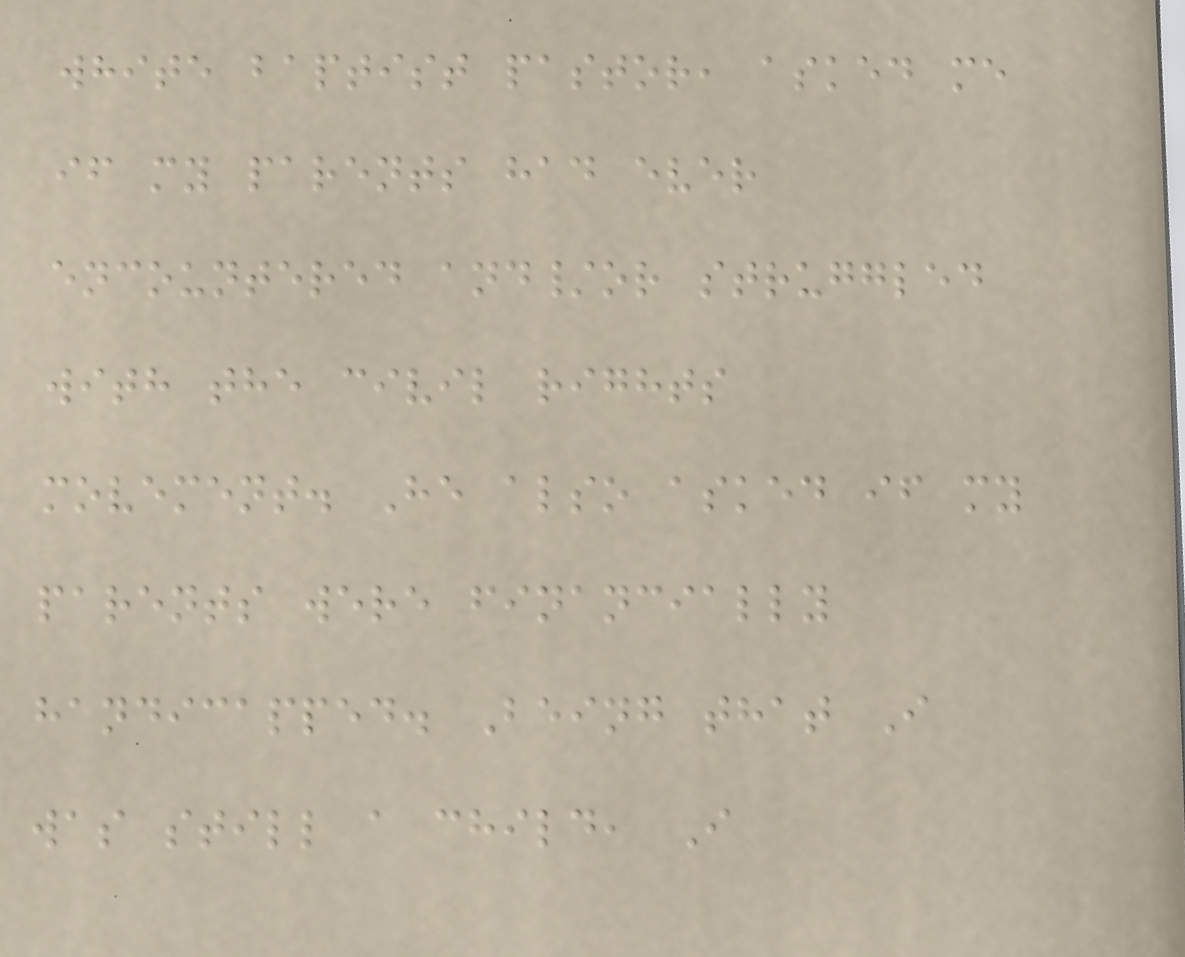white baptist pastor, asked me
if my parents had ever
encountered and/or struggled
with the civil rights
movement. He also asked if my
parents were financially
handicapped. Being that I
was still a child, I
